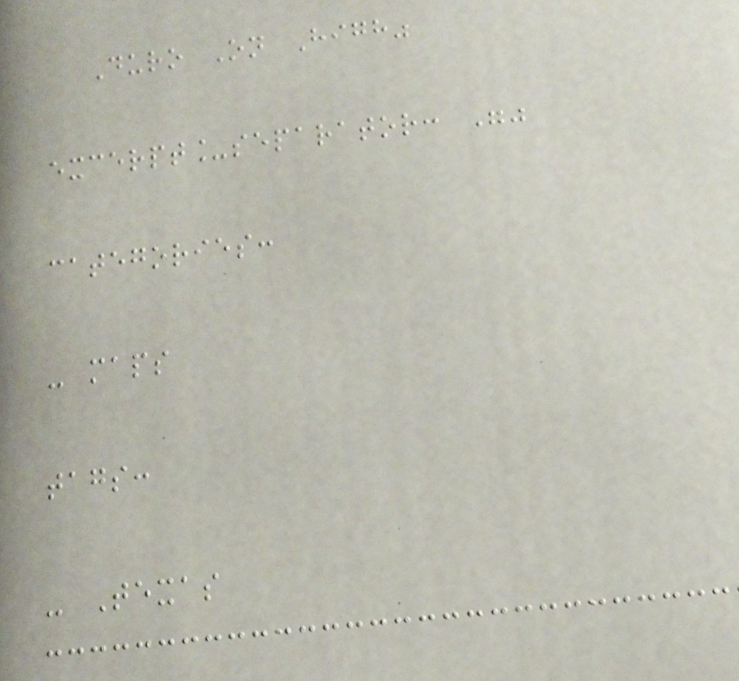Duro On High"
excerpt_separator: ""
categories:
- maps
tags:
- Texas
